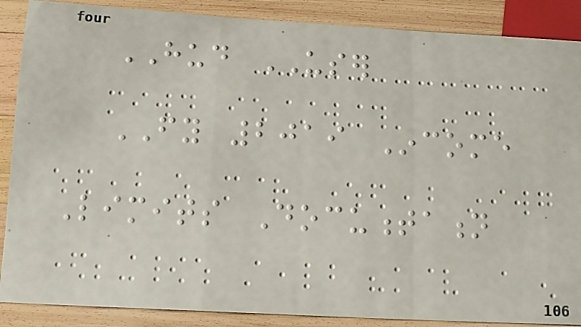HUD USER
FY 2019 Income
Limits Documentation
